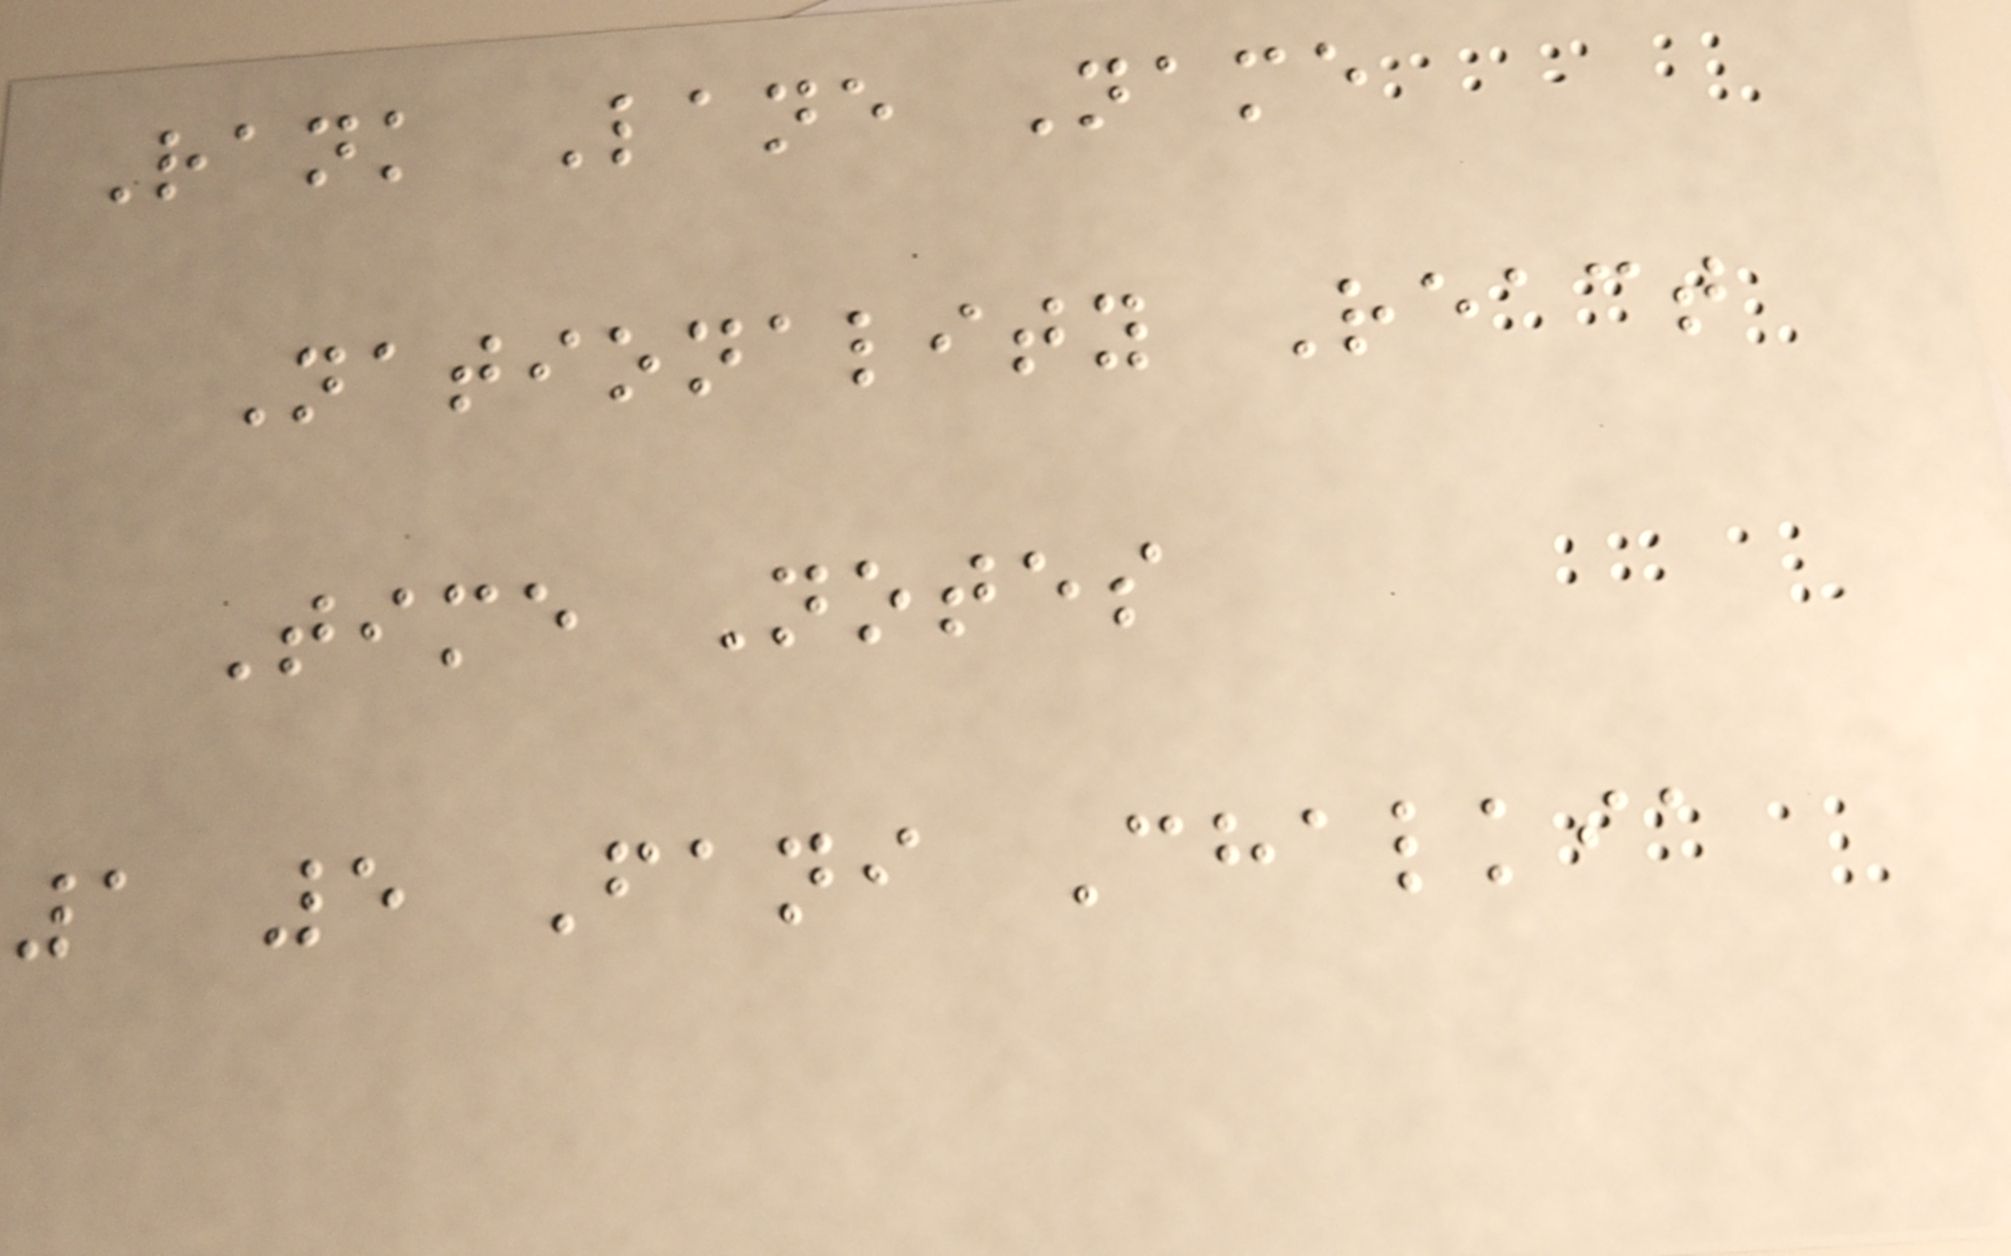Rank Lane Name
Nationality React
Time Notes
1 5 Fani Chalkia
